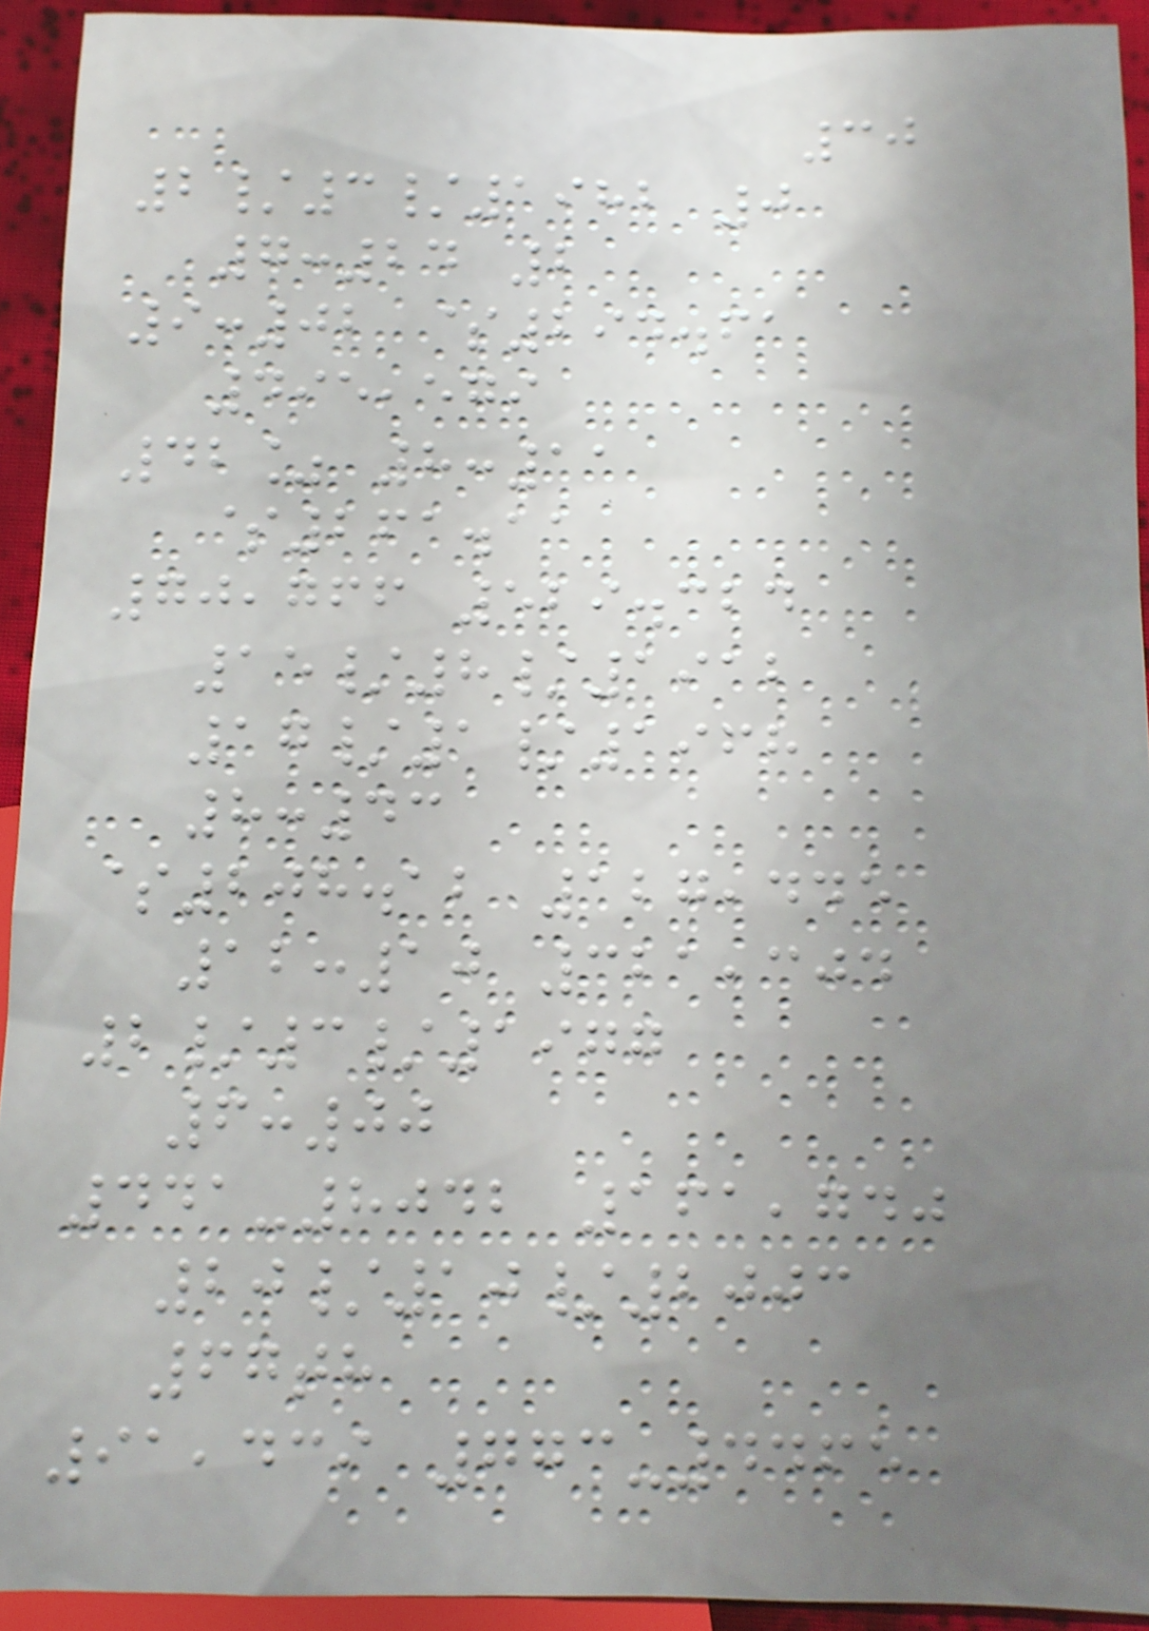30
2/3/1982 0
7:24 2
9:02 $294.61
495,579
42% 8:11
$261.11
70,766 529.324
15/8/1912
17/1/1968
8:43
$208.12 127,445
12:10 321,304
2/3/1977
6:00
441-8042 161,740
20/10/2003
67th
91,439 773-4465
